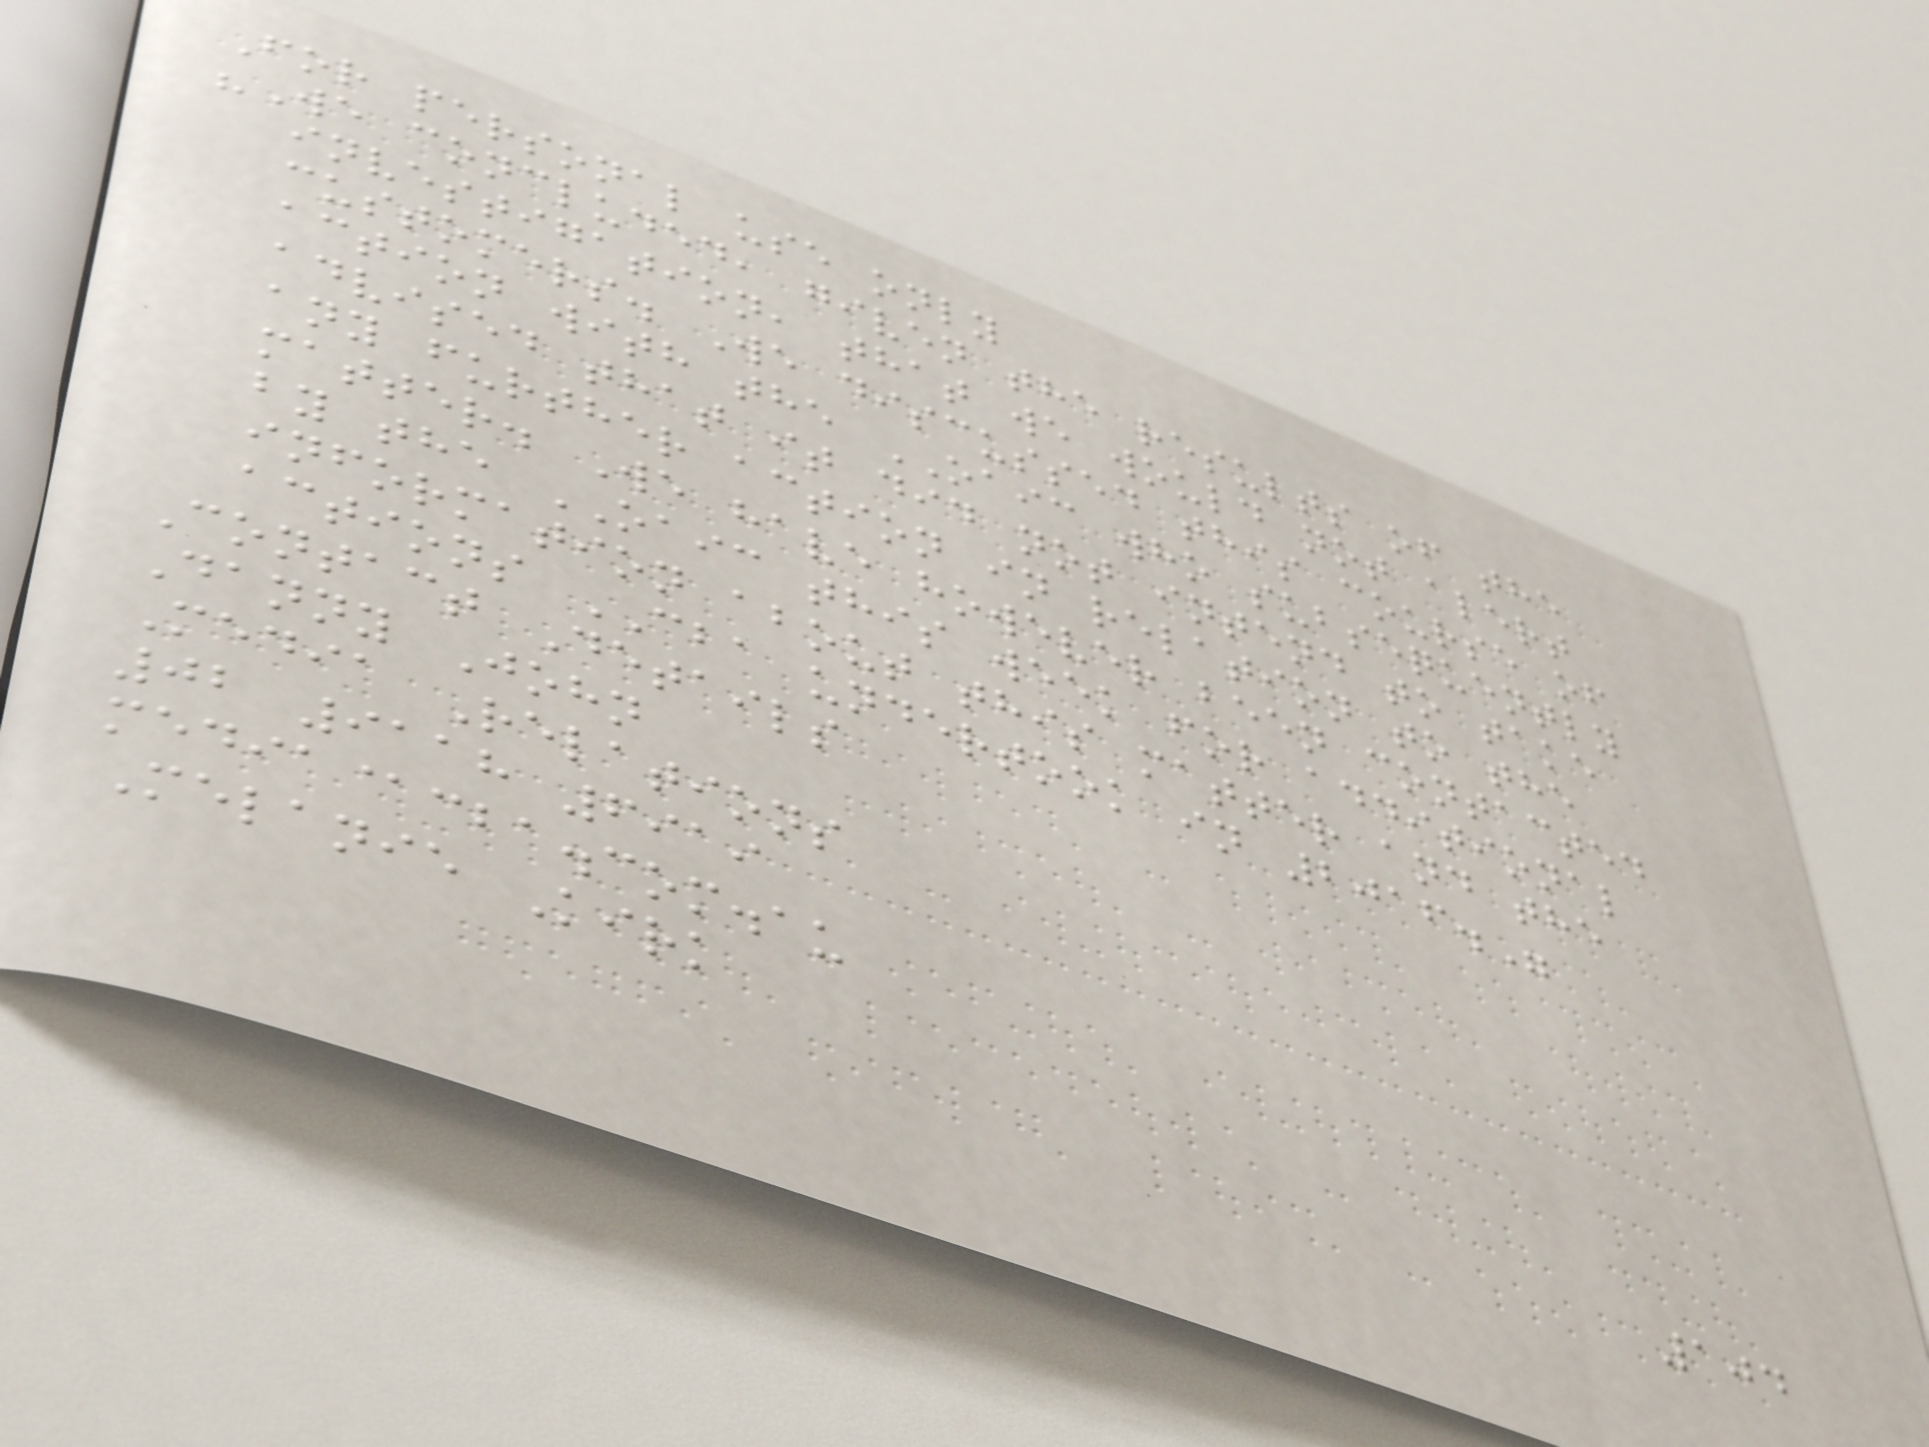For personal use only
"We concluded, given the results of the
investigation, that we would not alert
customers. We discussed this course of
action with the OAIC who subsequently
advised that it did not intend to take
any further action in relation to the
matter. We have however been contacted
by the OAIC this week for additional
information about this matter and the
actions CBA undertook in 2016."
Contact Details
Danny John
Media Relations
02 9118 6919
media@cba.com.au
Melanie Kirk
104
